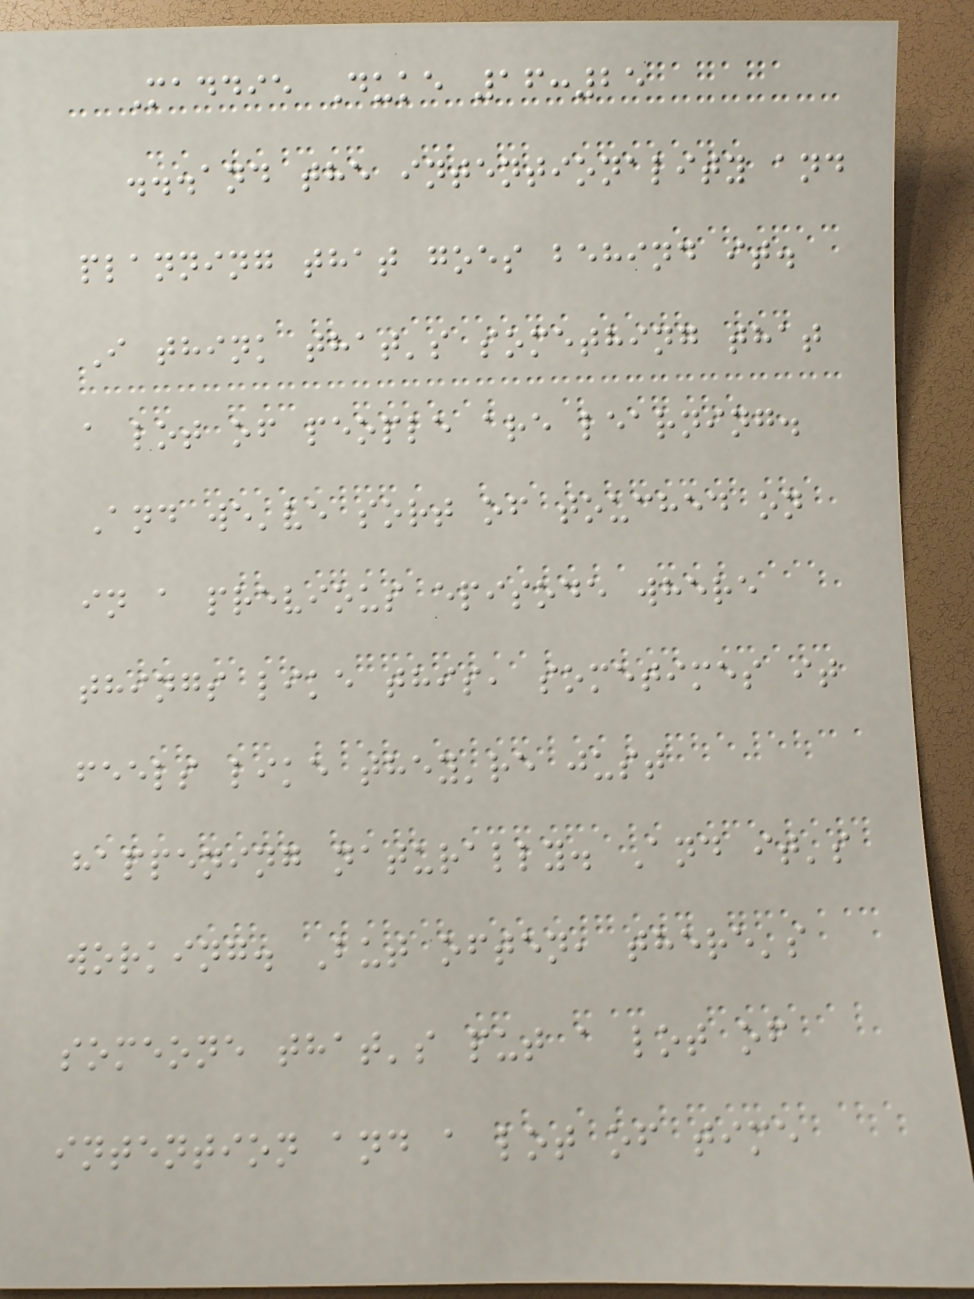Maddie Duke 16:25
...and the intentionality and
planning that goes behind it.
I think that's something that
a lot of people are learning.
And we've sort of touched on
in a previous episode where
things like this, sometimes it
feels like they're just
happening naturally. And it's
working. But often, there's
someone that's put a lot of
intention and a lot of time
